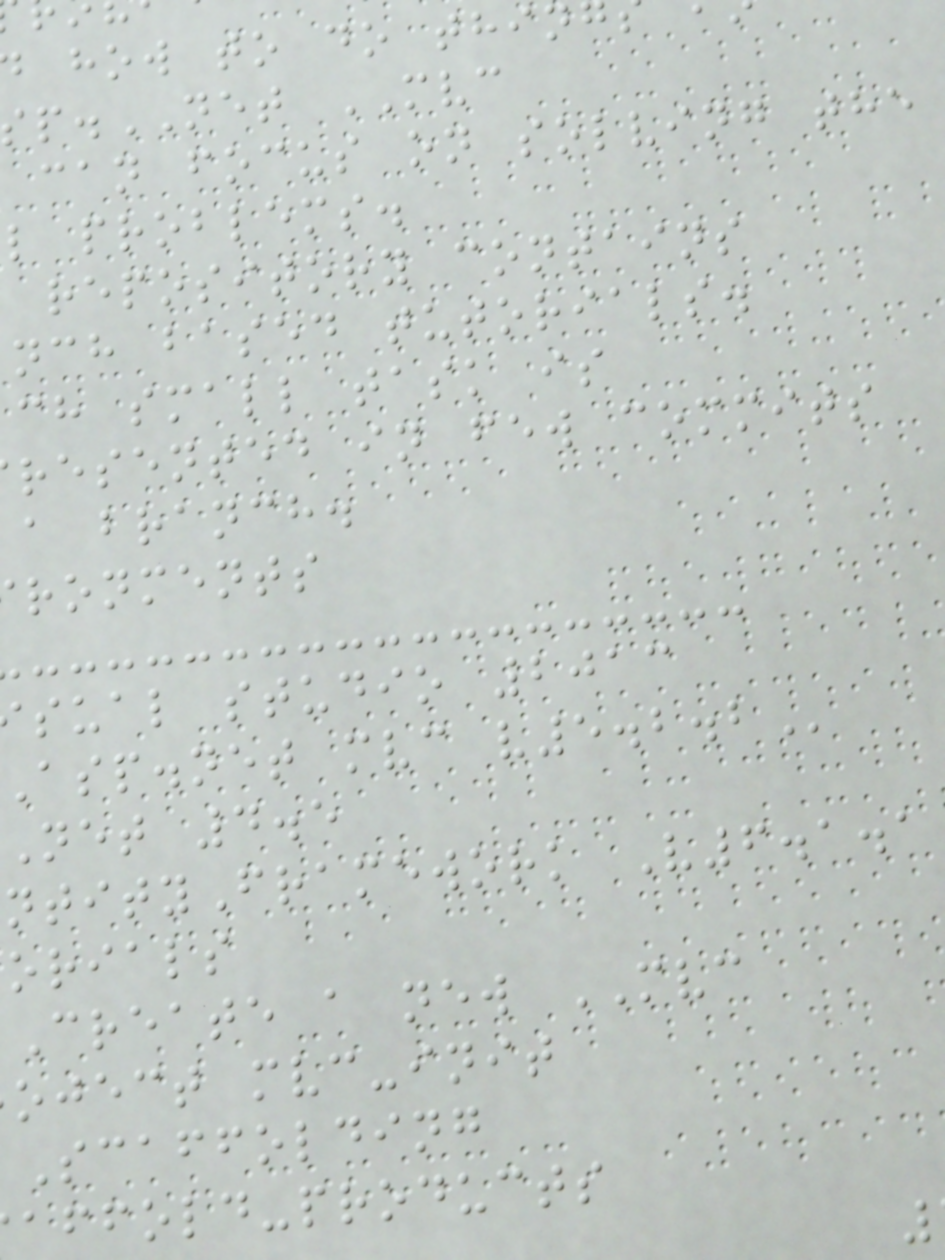how to do thin
.NET MVC
can focus on solving the
l problems.
repository contains
nch based tutorials.
ch small task is
resented in few commits
a branch.
ronments
sual studio 2013
asp.net mvc
net 4.5
ntityFramework V6.1.1
orials
Create a new MVC
oject mvc-init
Scaffolding
affold-products
